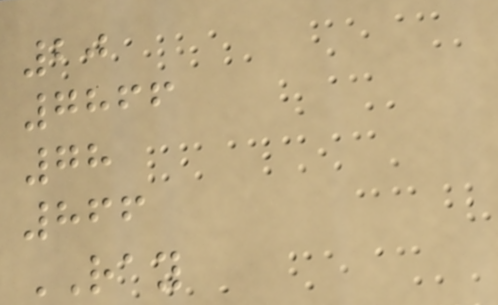20
7866
78
866
RAY
